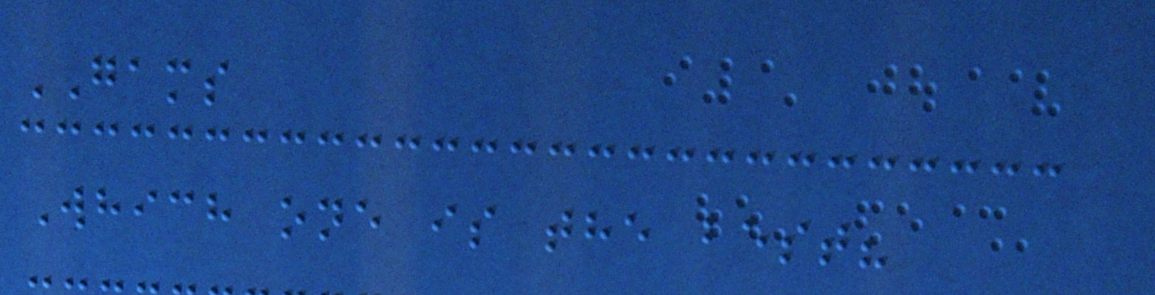GAMS
Which one is the best?
